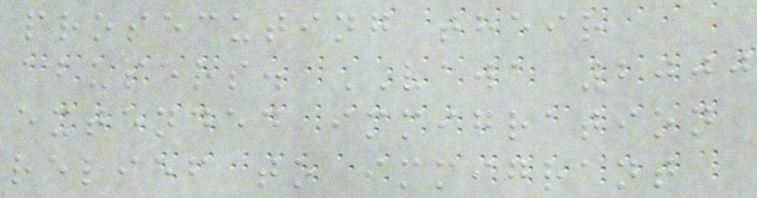prosecuting their
abusers. VAWA 2000
extended immigration
relief to immigrant
